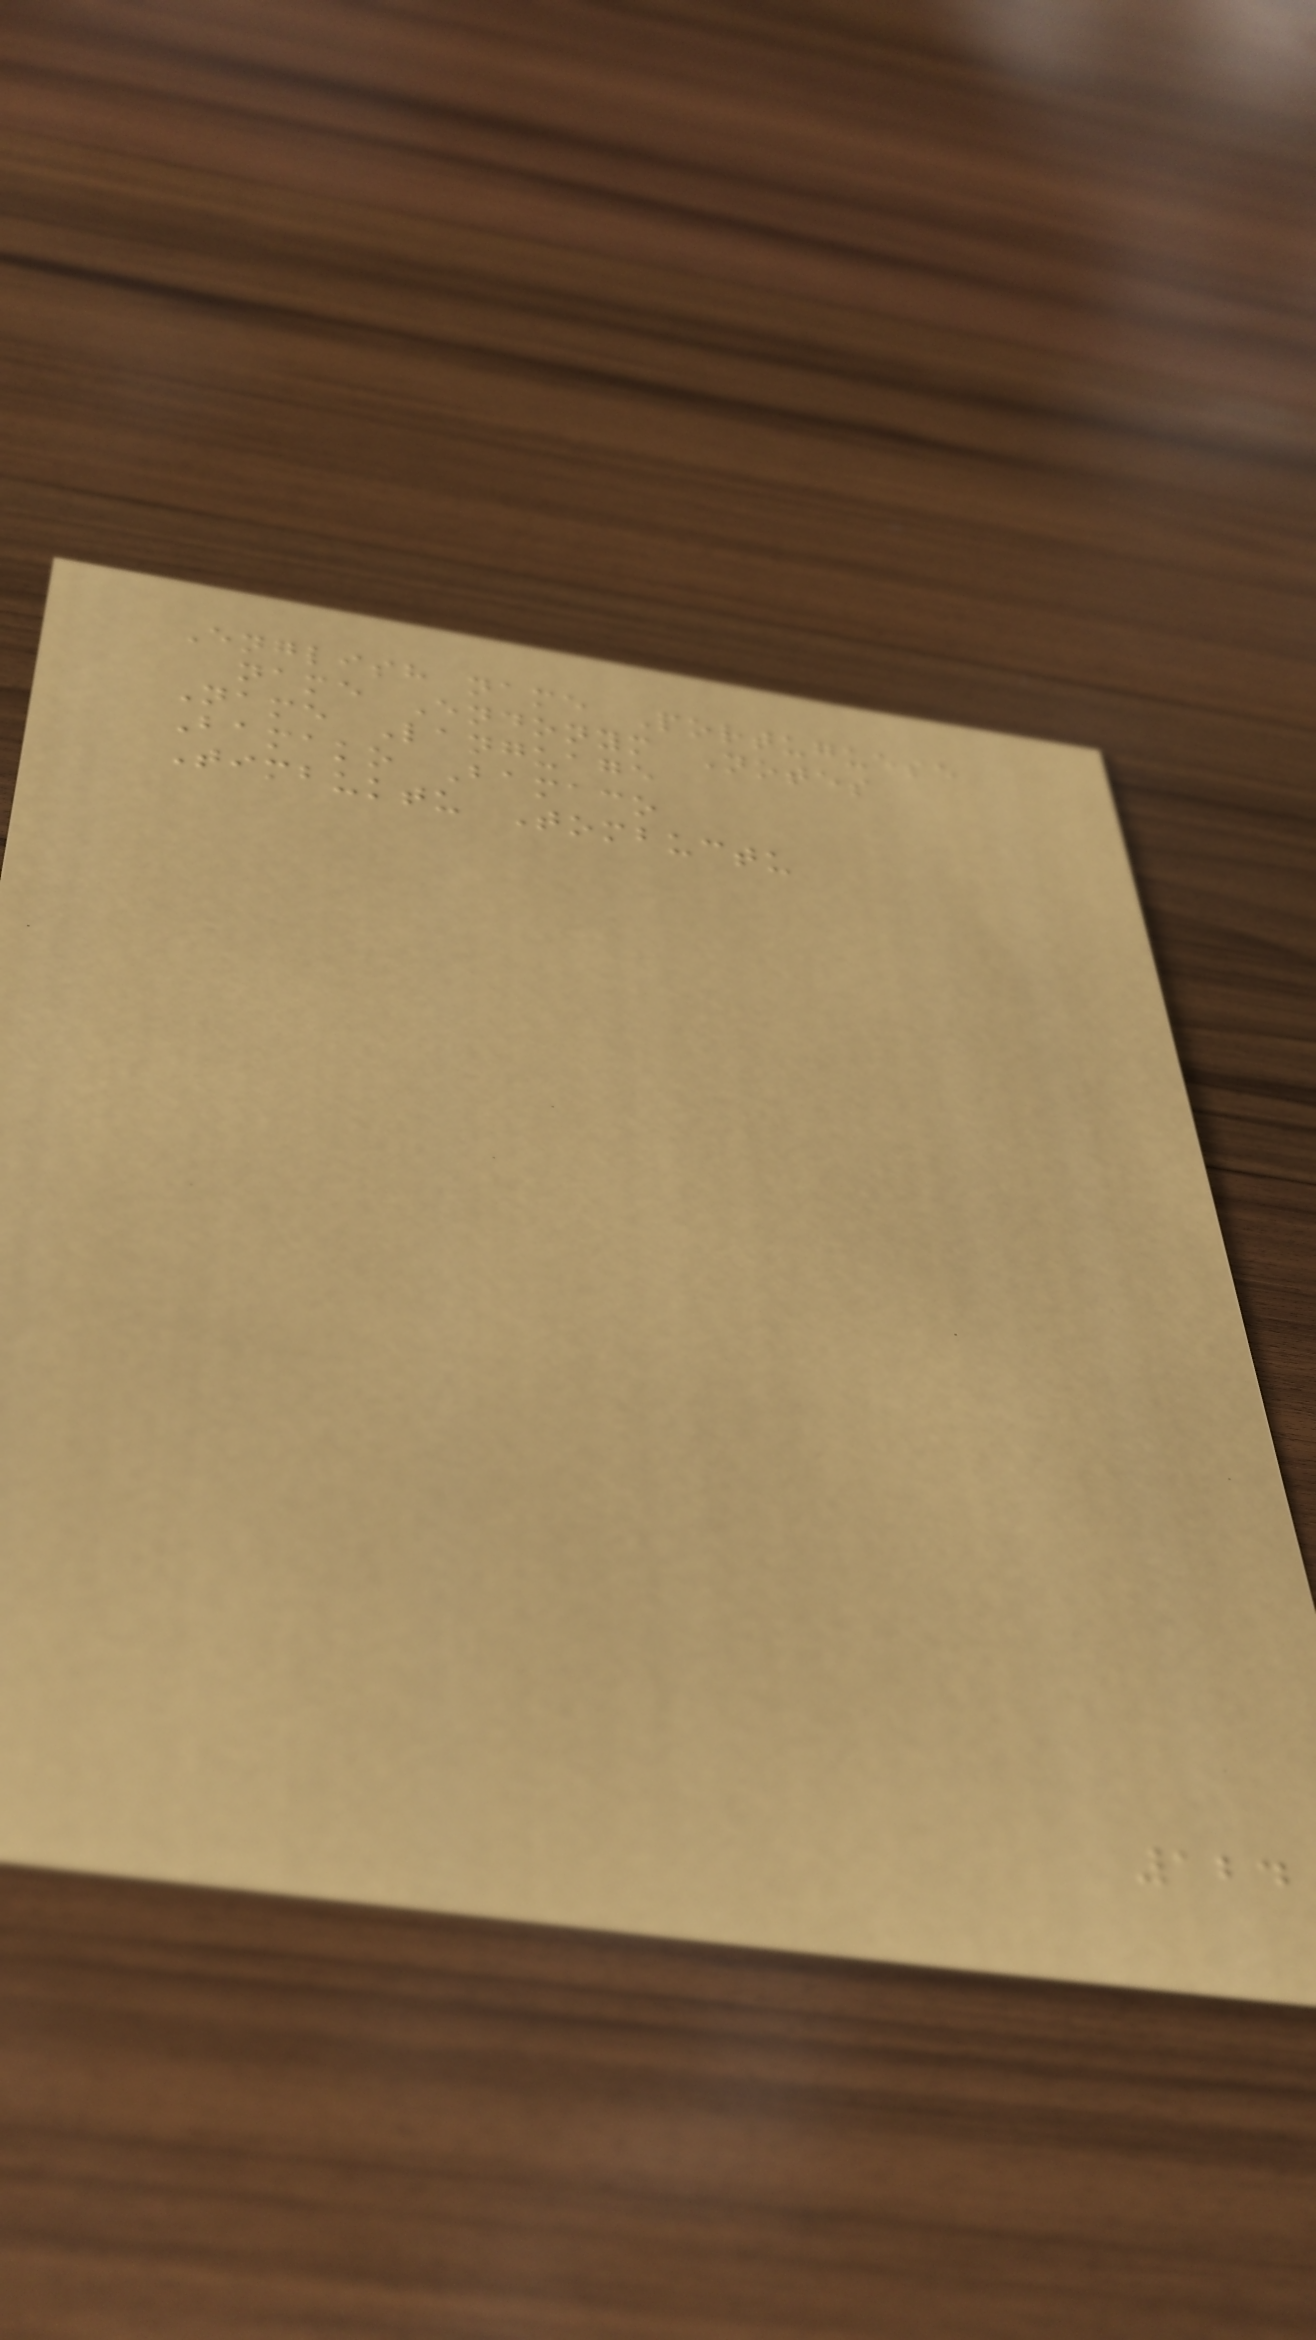English name Portuguese
name Endonym Notes
Name Language
Bamako Bamaco
Timbuktu Tombuctu
124
